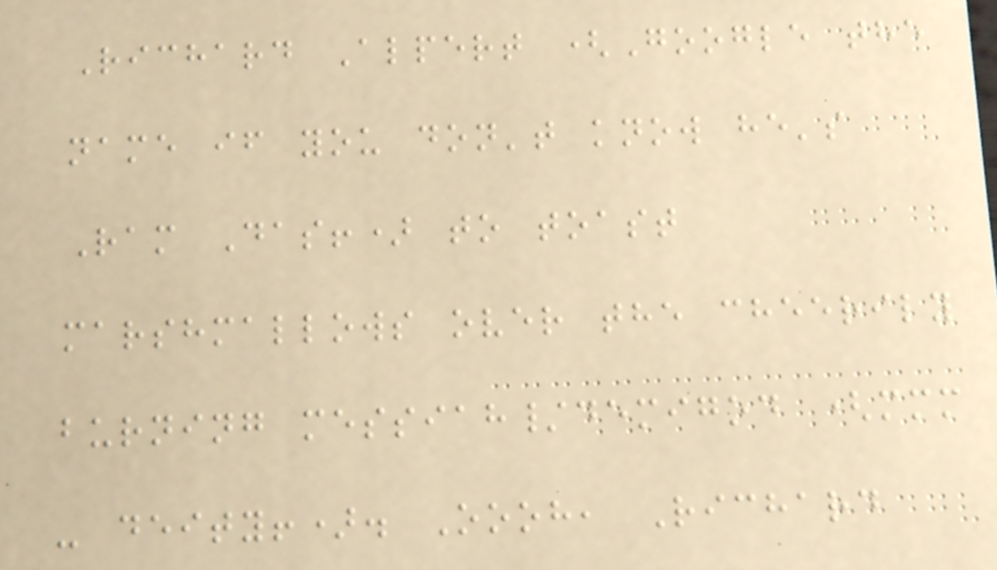Richard Alpert (Google the
name if you don't know he's
Ram Das!) to toast
marshmallows over the cheerily
burning messiah/demigod (mmm
- deity!). Oooh, Richard
